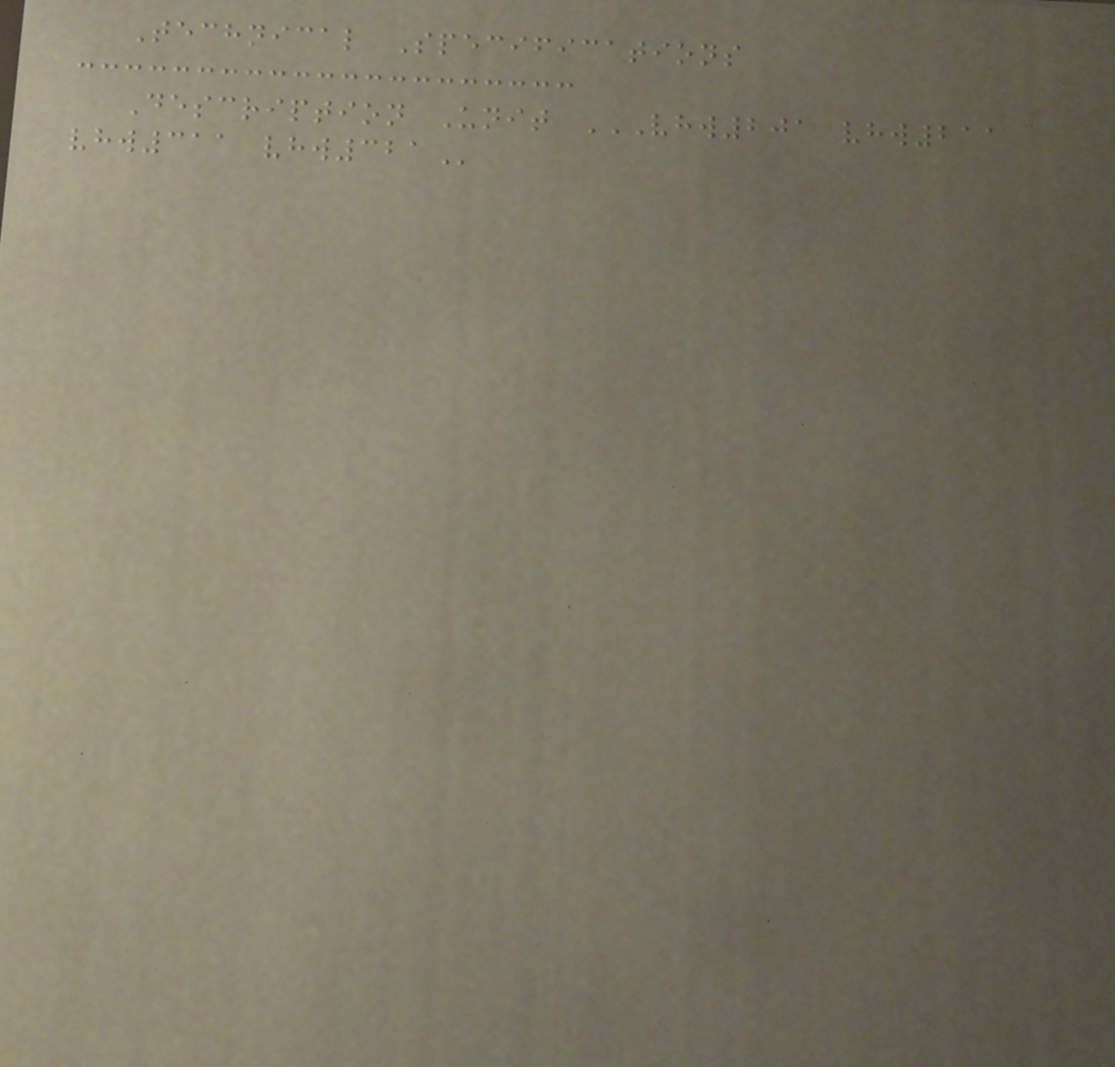Technical Specifications
Description Unit VHW201 VHW211
VHW311 VHW321
